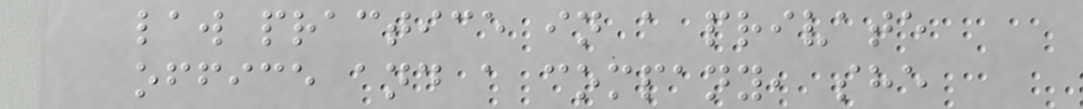law practice in a private
office and a company, she
